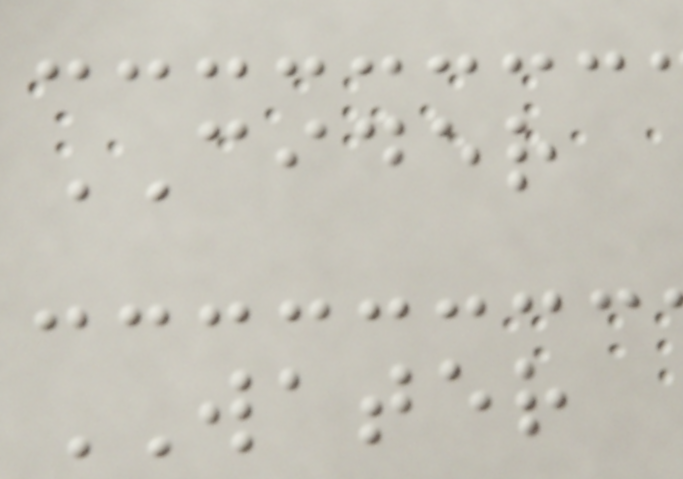CIDER
WATER
